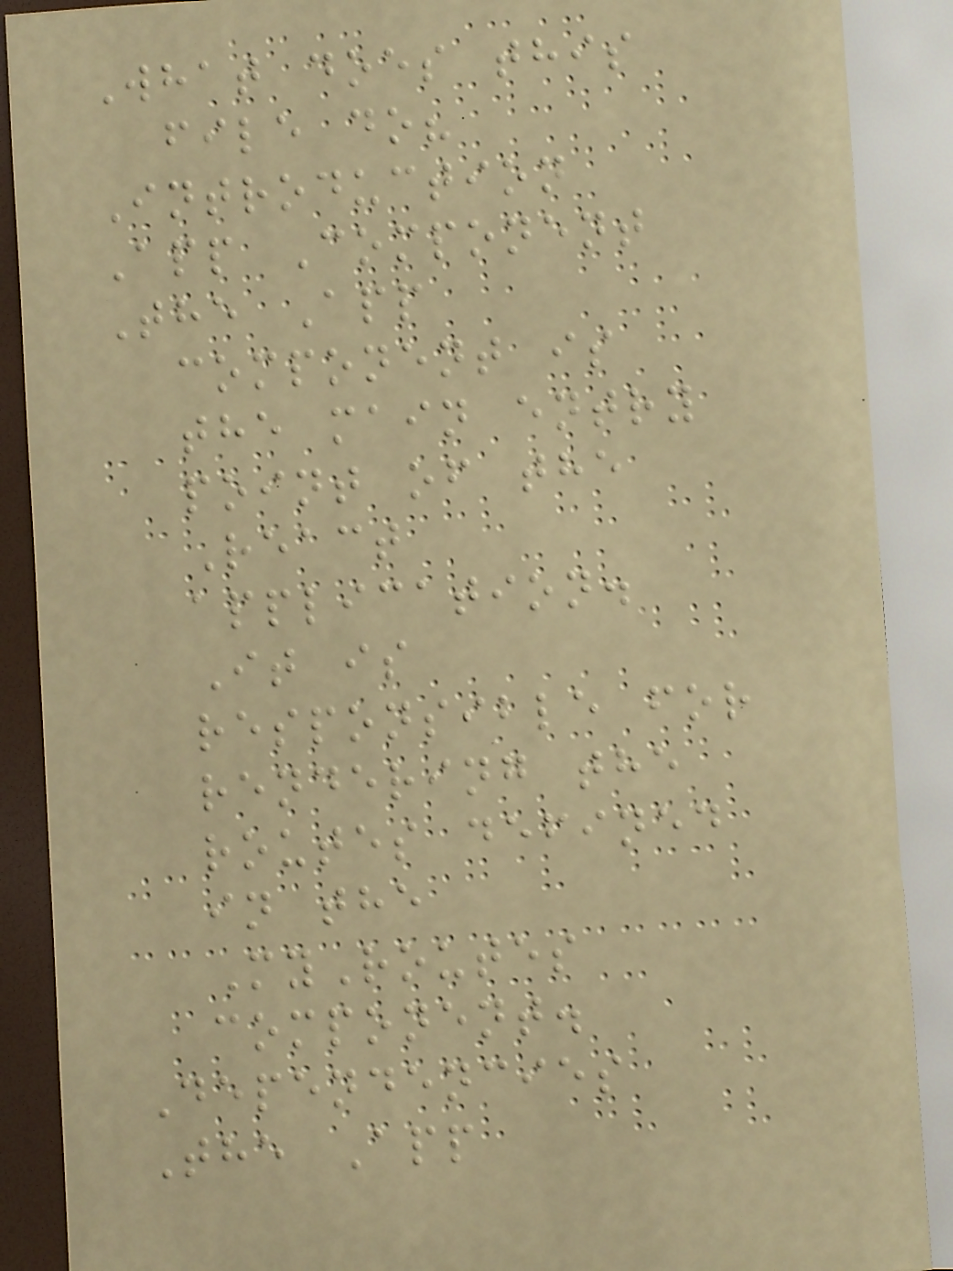What does this
file do?
Introduction
App Component
The App
component is
the main entry
point of the
React
application.
It is
responsible for
rendering the
routes defined
in the
MyRoutes
component.
Dependencies
The App
